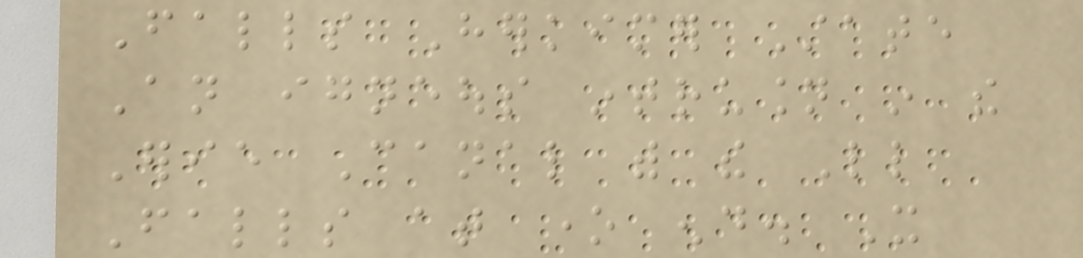Falls Herkimer State
An igneous intrusion in the
Erie Canal with the Little
Falls at one end. It
